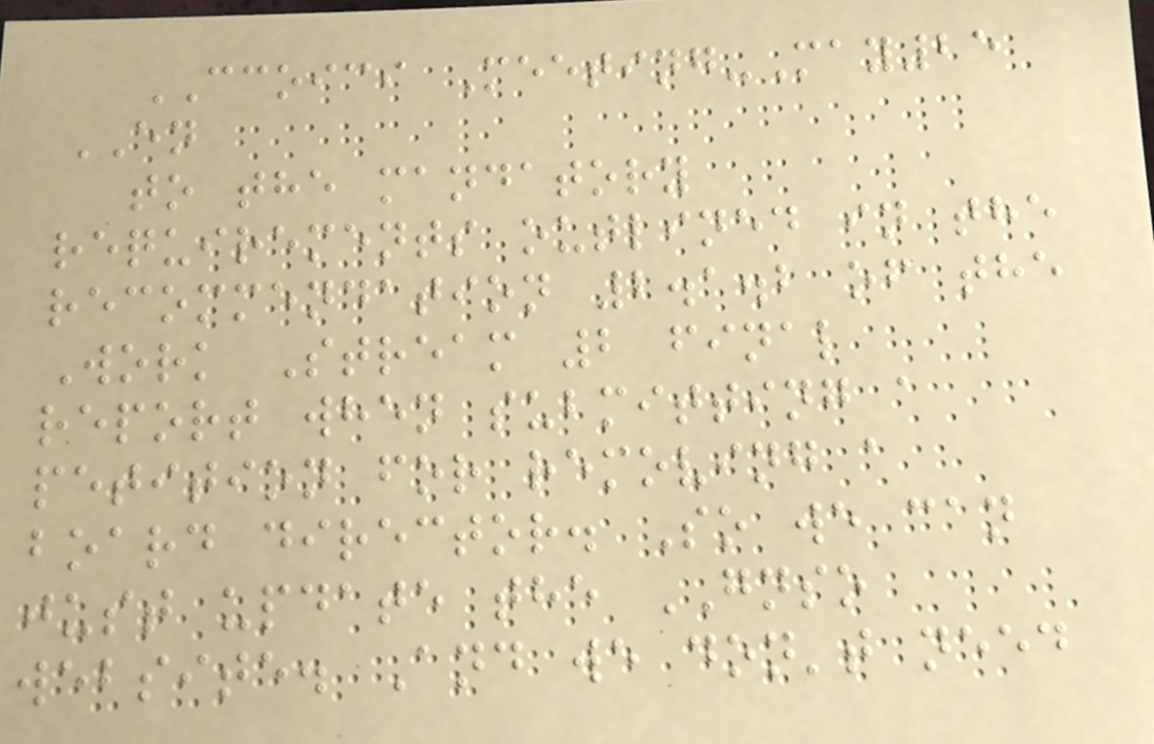CCOICI Meeting-May25
EN
to the mandatory
requirements outlined in the
recommendation 2.1.2 of the
Work Stream 2 final
report when submitting a
petition for removing a
board director. So we can
just update the GNSO
website. And we don't need
